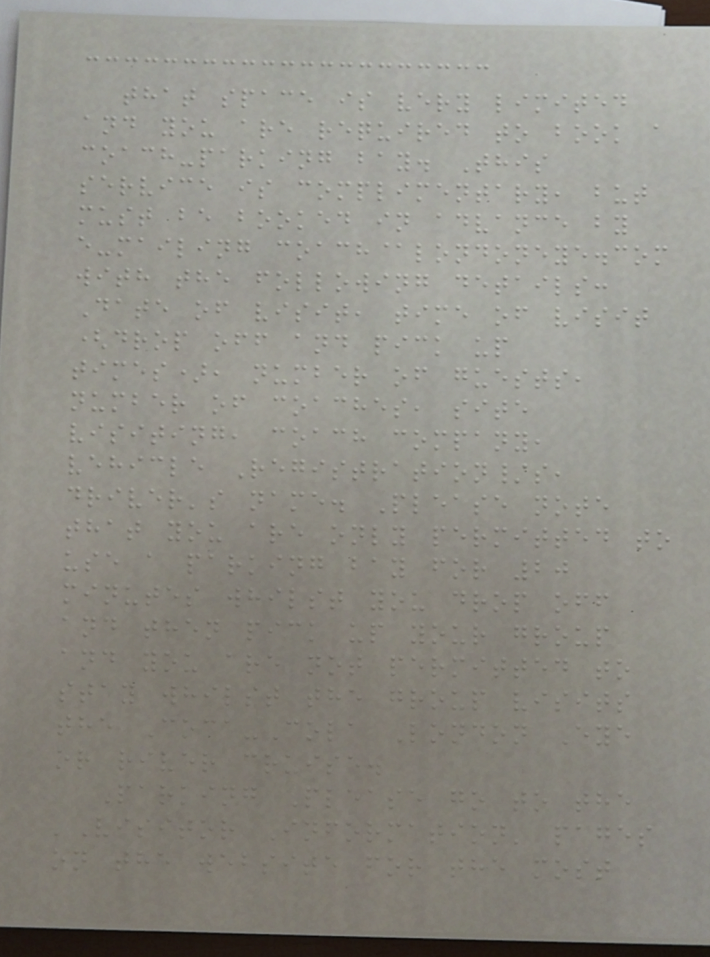that space is very limited
and you are required to book a
coach-parking bay. This
service is complimentary, but
must be booked in advance by
e-mailing coach@londoneye.com
with the following details:
Date of visit, time of visit
(drop off and pick up
times), number of guests,
number of coaches, site
visiting, coach company,
vehicle Registration/s,
driver's name. Please note
that you are only permitted to
use a parking bay for 20
minutes whilst you drop off
and then pick up your group
and you are not permitted to
stay whilst the group visits
the Coca-Cola London Eye
or river cruise.
Parking Please go to the
'Visitor Information' pages
on the website for the most
